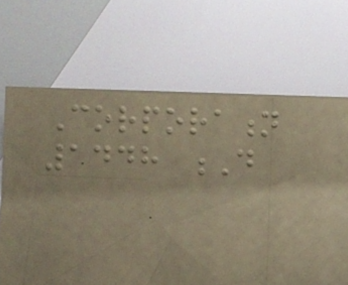Corporation
1448 D
